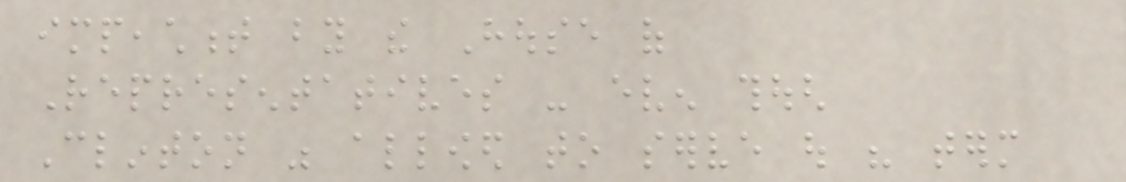impeachment by the House of
Representatives - even though
Clinton was allowed to serve out his term
